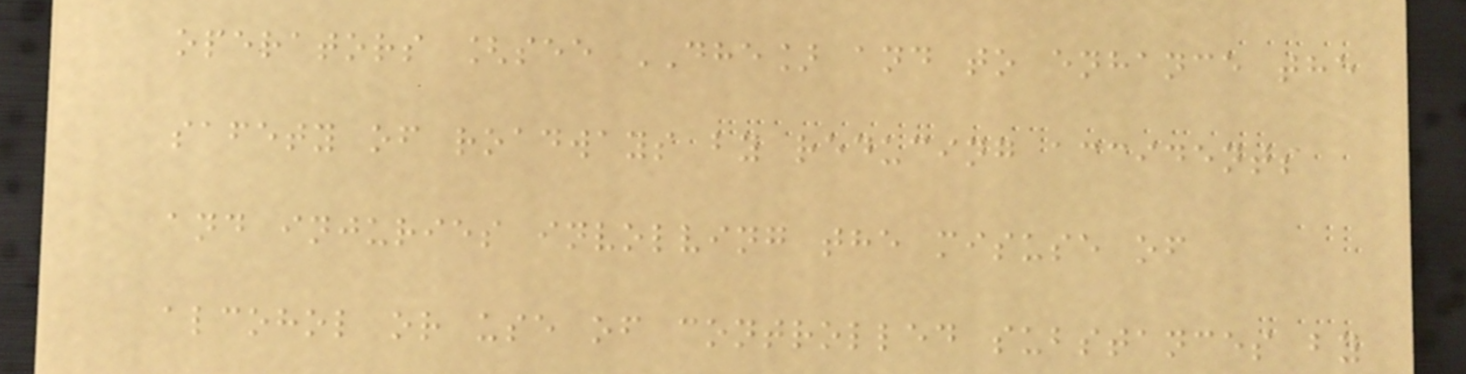operators [see DHE] and to enhance the
safety of roadways by reducing accidents
and injuries involving the misuse of
alcohol or use of controlled substances by
